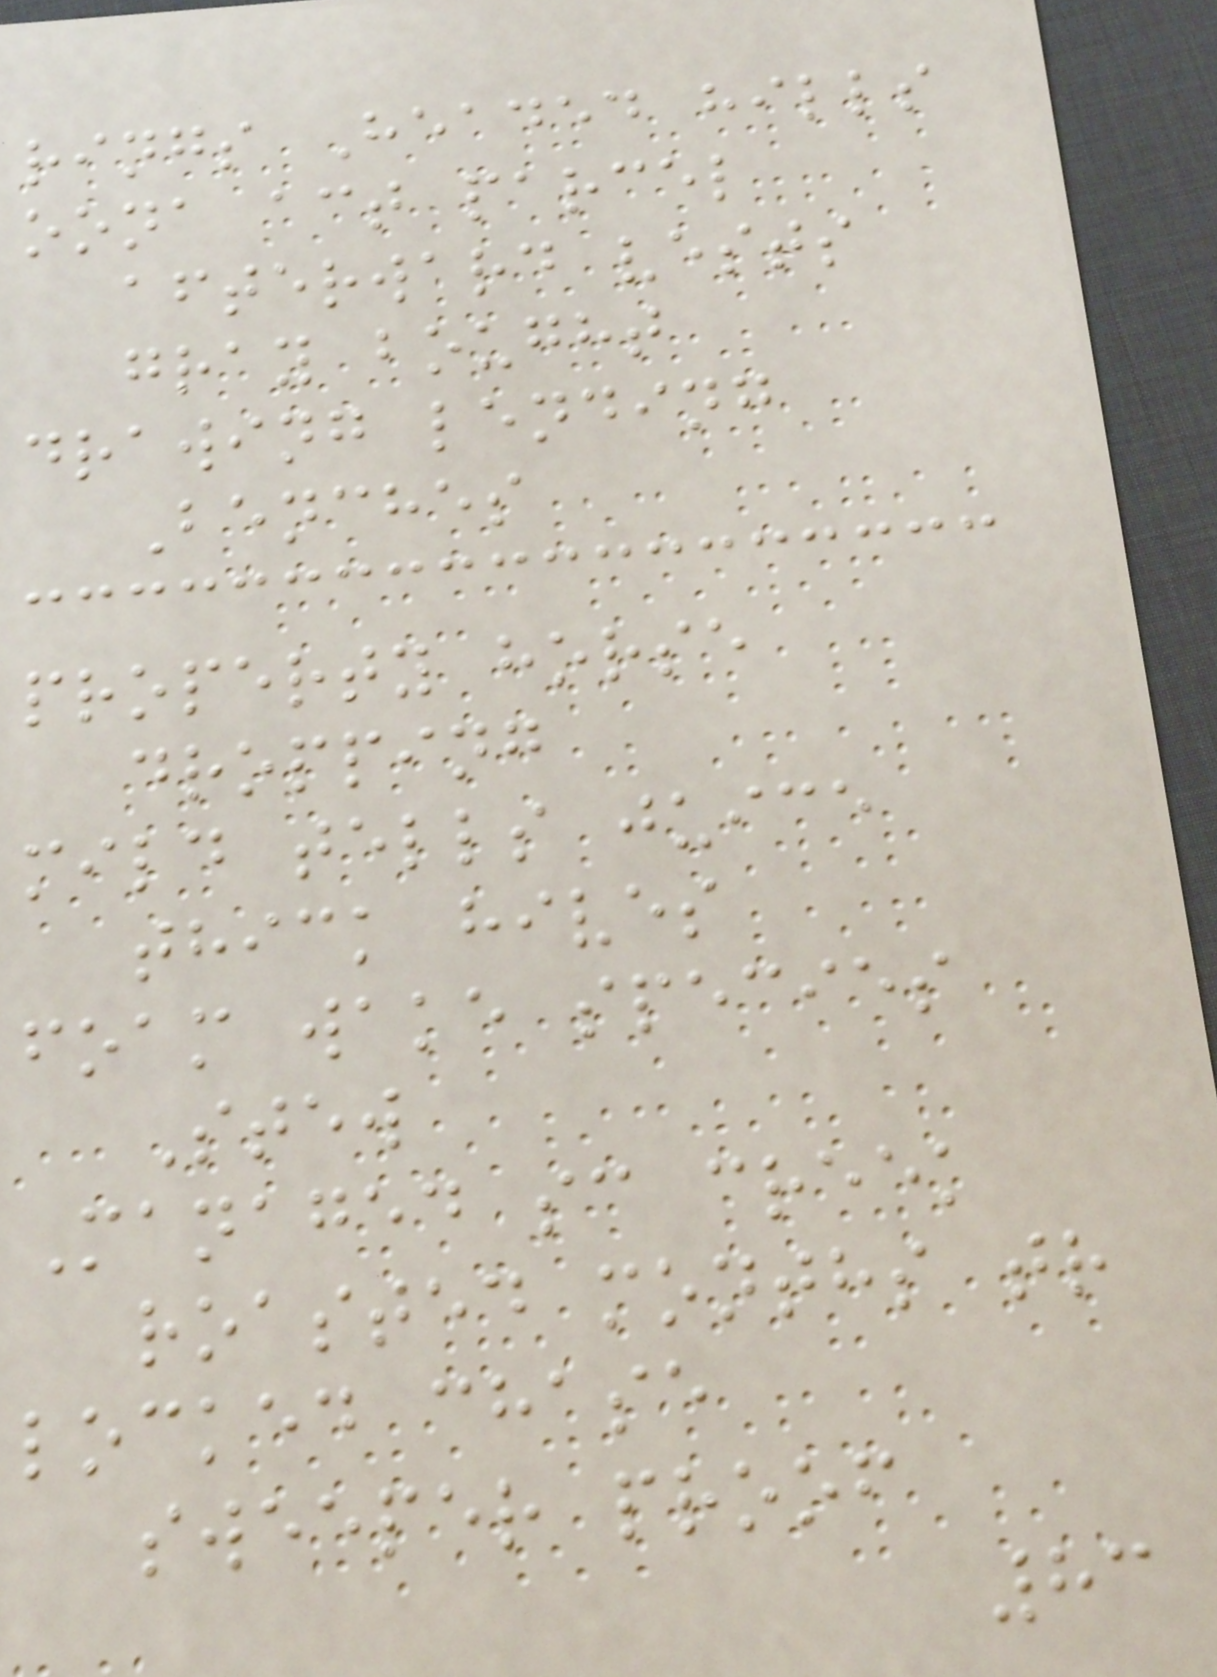rings Headed hills
oona act parcel
afterward vests
gray bought
drawing lending
Benches
property horse
dropping
mild tells juice
thick hives
foam wake species
Stew
Managed sc creek
roasted months tr
locked chase
sweeper proof
83
